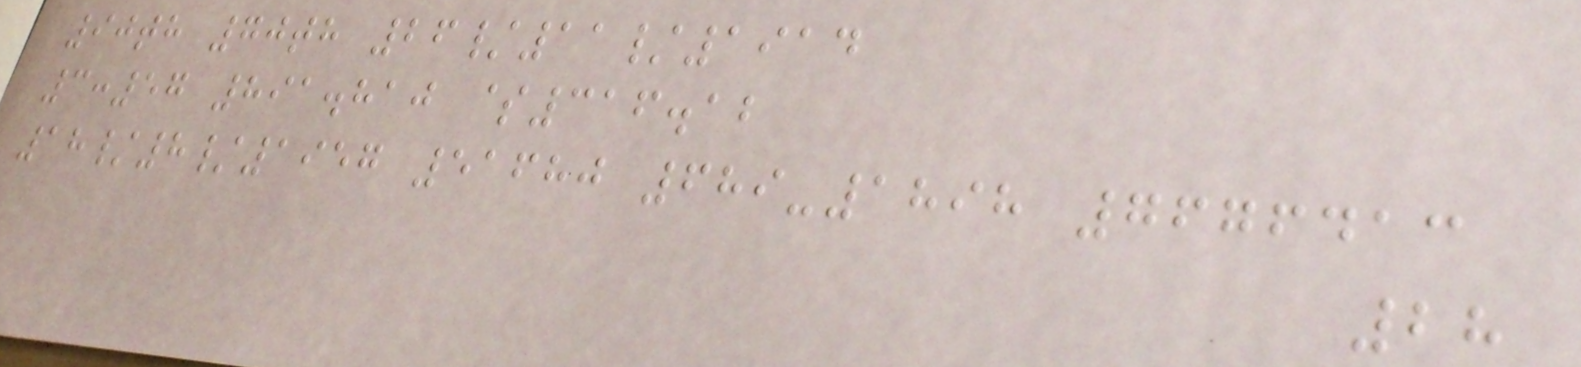90th 70th 26/11/1914
3:57 891.810 $316.12
18/8/1957 51680 689-1898 7676413
28
